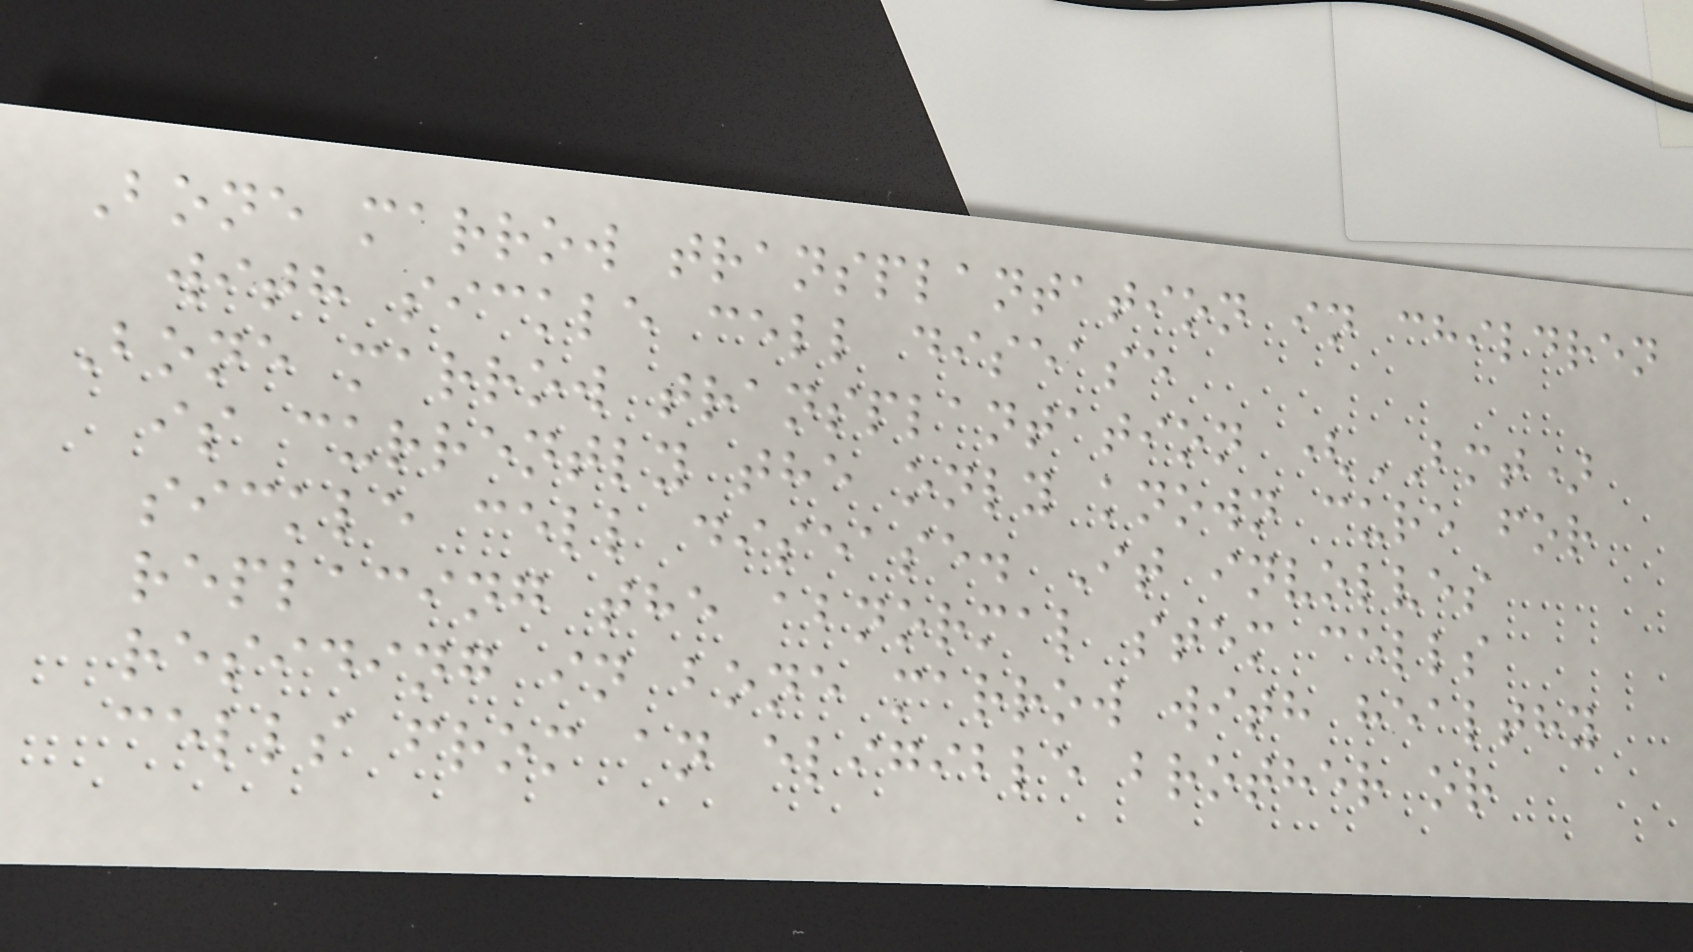Bone marrow transplantation in children
with sickle cell disease
Bone marrow transplantation (BMT)
is currently the only known cure for
sickle cell disease. It involves
replacing the abnormal stem cells
residing in bone marrow with healthy
cells from an eligible brother or
